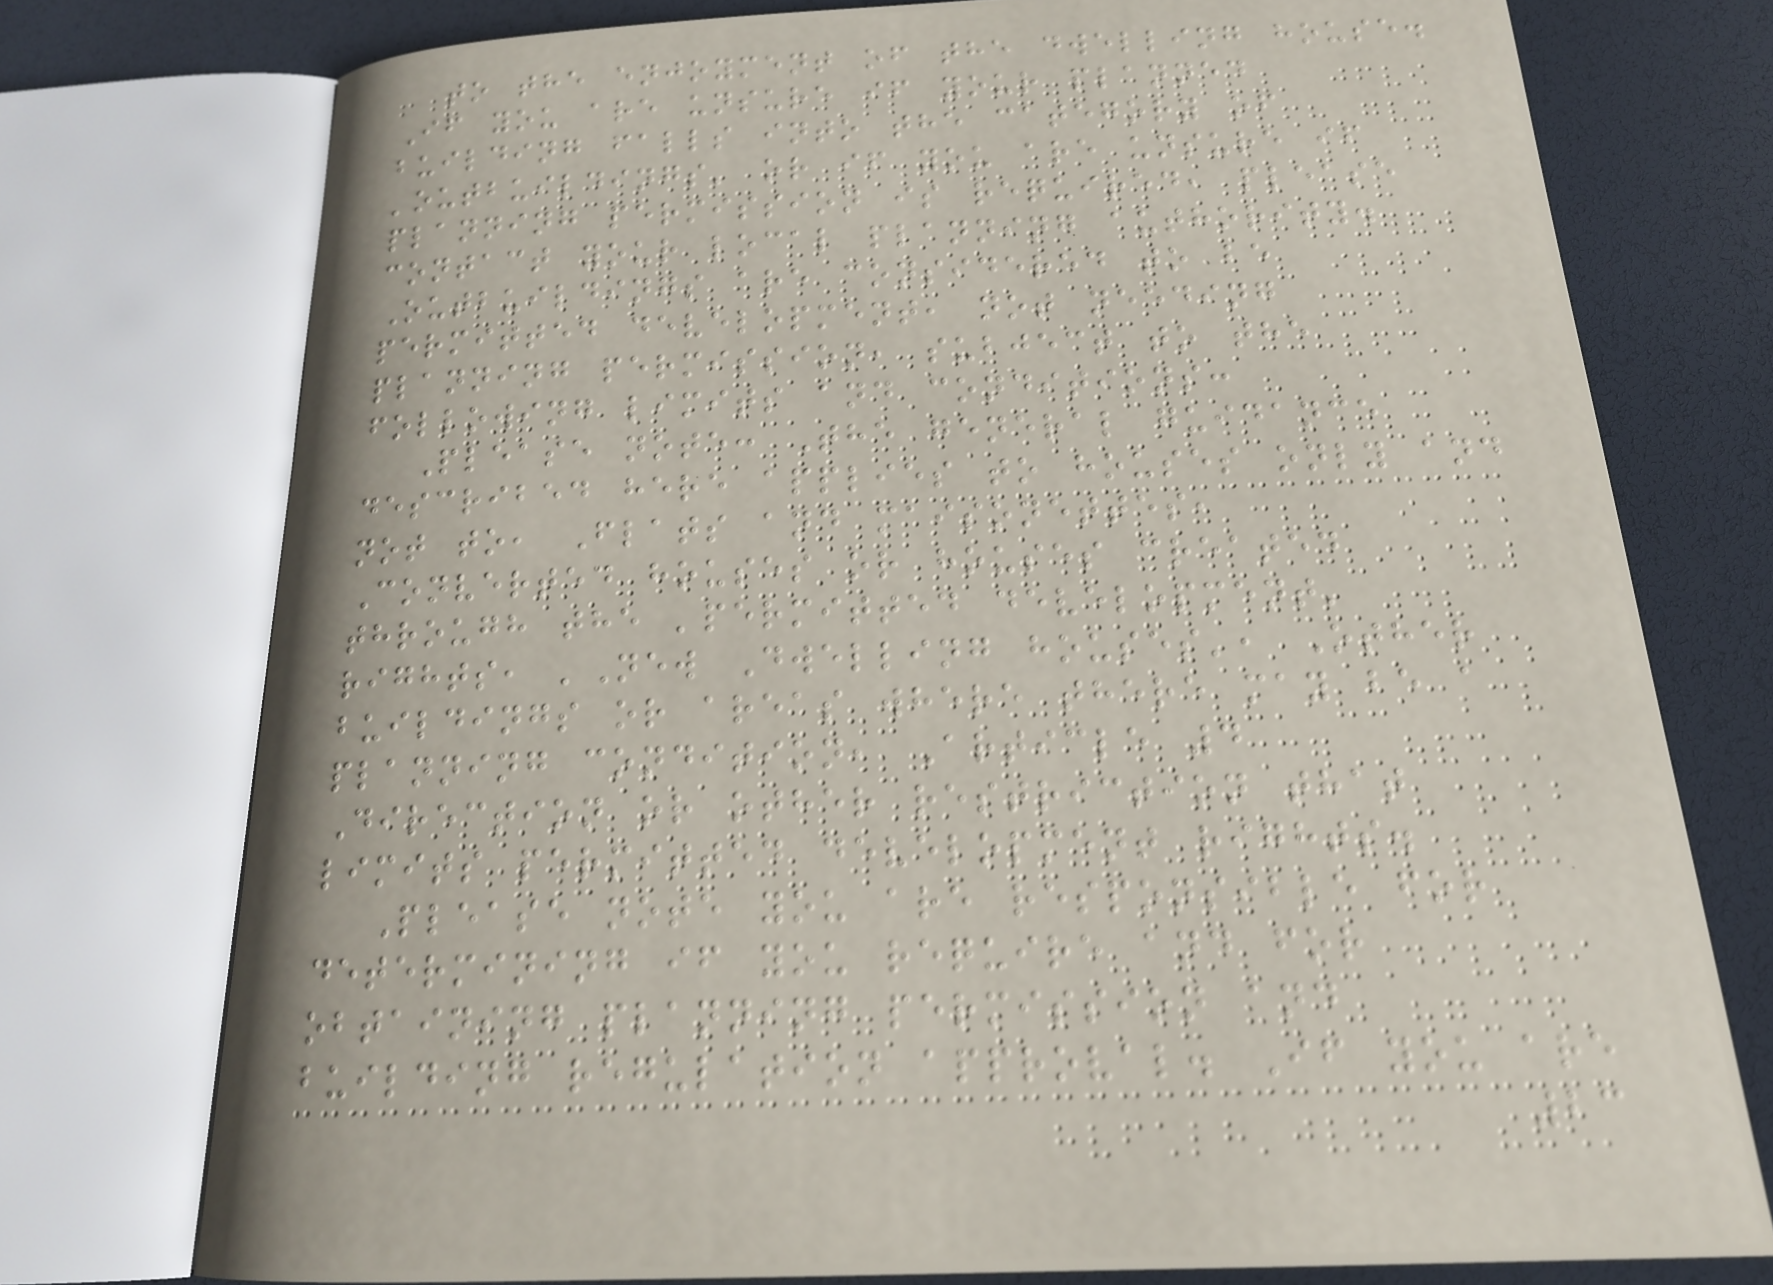to the enjoyment of the dwelling house.
If you are unsure if your planned
building falls into the category of
'outbuildings' or if you are unsure if
planning permission is required, please
contact your local planning authority.
Outbuildings are considered to be
permitted development, not needing
planning permission, subject to the
following limits and conditions:
Please note: The general guidance
described here applies to houses only and
not to, Flats and maisonettes,
Converted houses or houses created
through the 'permitted development'
rights, 'New Dwelling houses', Other
buildings or areas where there may be a
planning condition, Article 4
Direction or other restriction that
limits permitted development rights.
Please note you are responsible for
determining if you require and for
obtaining planning permission and
building regulation approval. If you are
23
